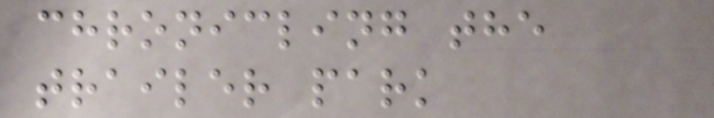chronicling the
trailer park
